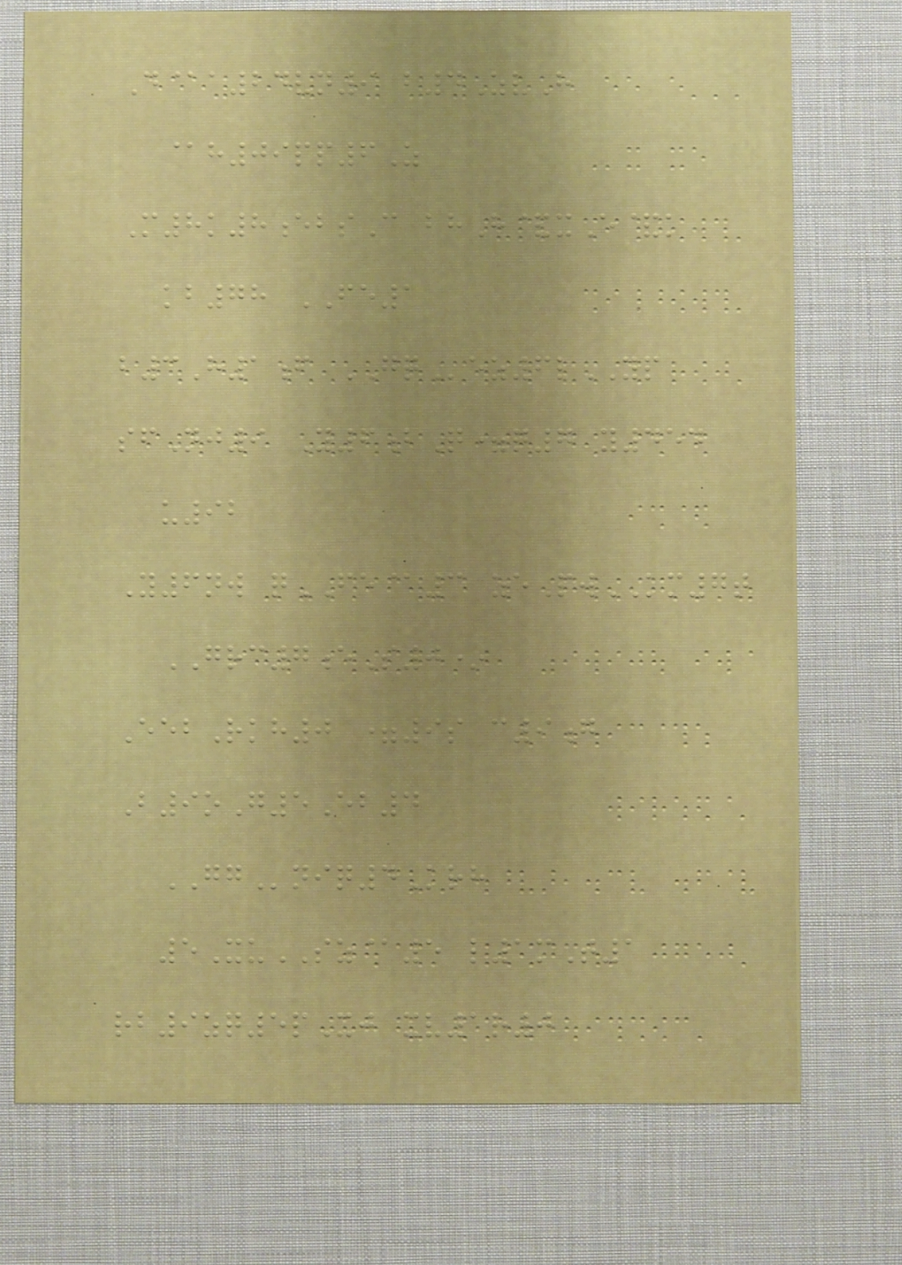D@a24vn9 b4ZvH
@h09pp6Z
M8k8ebsC bhH&xE&k
kb78 FE1
b3H1f GQez6lYP
sfNj9 Y6bQ=q7 y454
u92
Y6nw qFE@3 zePwKM7t
GRC7eS0*
EebRkh0 =9s c9g
B9oG5Eb4
GGniq4Krh
5XuSZ@5 l1mT1
rb9zq5pXj xv1r0
